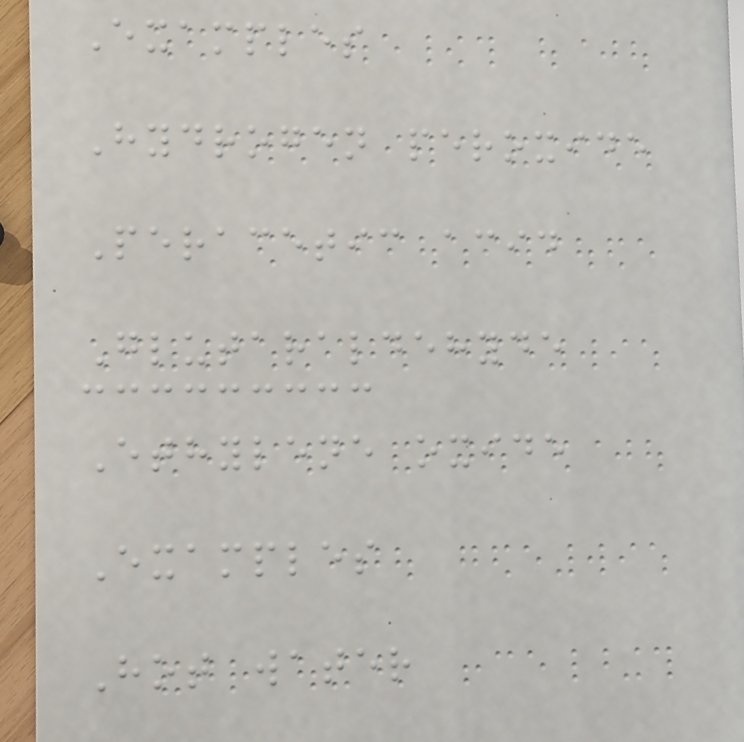Examples
Hydrogen peroxide
Peracetic acid
Glutaraldehyde
Ethylene oxide
Examples
Hot water
